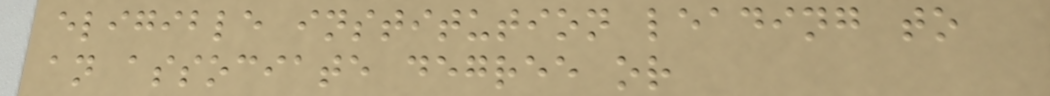eligible institution leading to
an associate degree or
